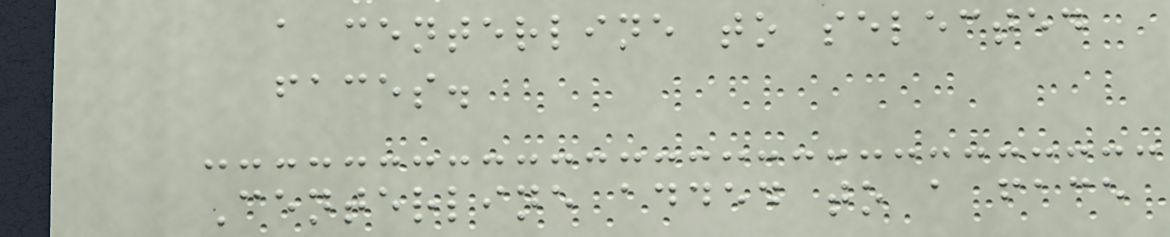a centerline to selected
faces.
Centerline added to a face
